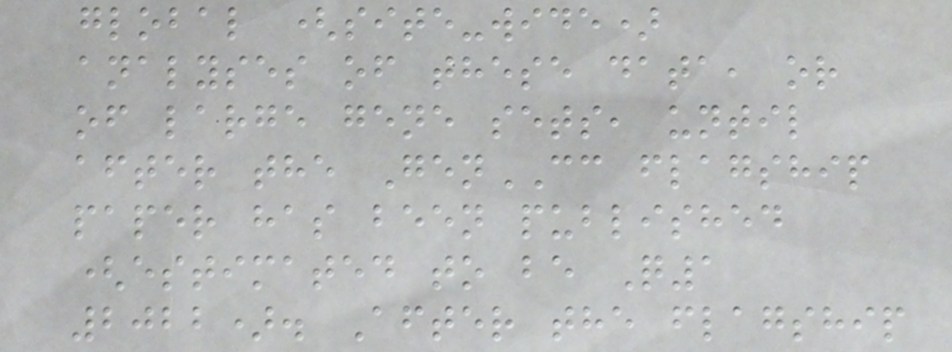global (site-wide)
analyses of these data, or
of large gene sets, until
after the GenCC flagship
paper has been published
(estimated to be Q1
2022). After the flagship
